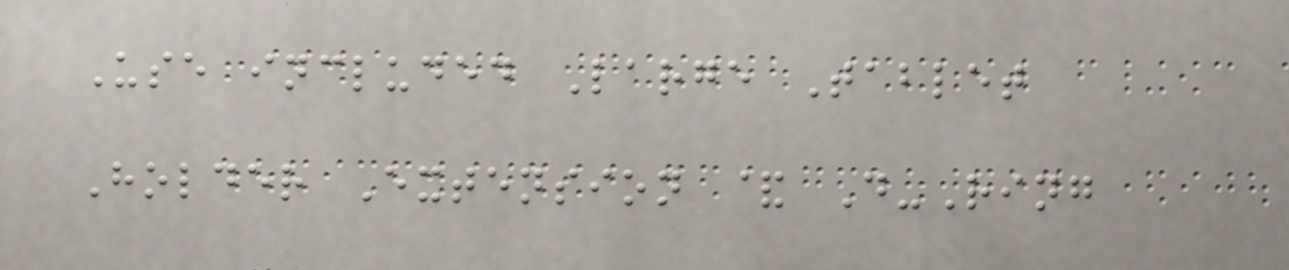Use included Large Tablet
Holder Extension & D-Ring
